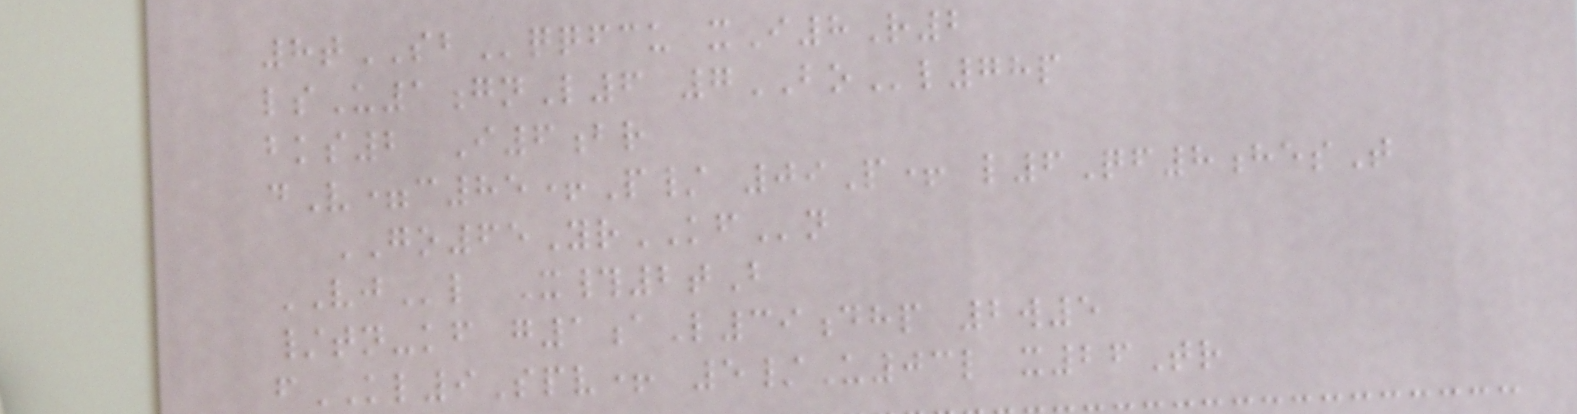8tSBqqfcu xI8R2
lsU1gnL6 7BOl78p
bks2 I6br
dV=c85+P/ 09P+ l6Qf8hesT
GO65YrKFn
VJl X#2tB
/tn-kf g1aL39dhp 2w5
fKL9Spv+ 5/U03l x26Tr
